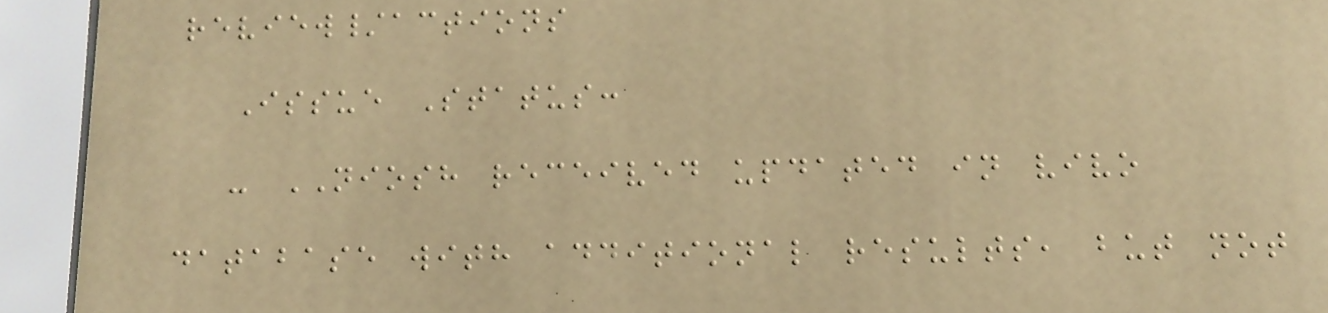review/actions
Issue Status:
- NIOSH received updated in vivo
database with additional results, but not
